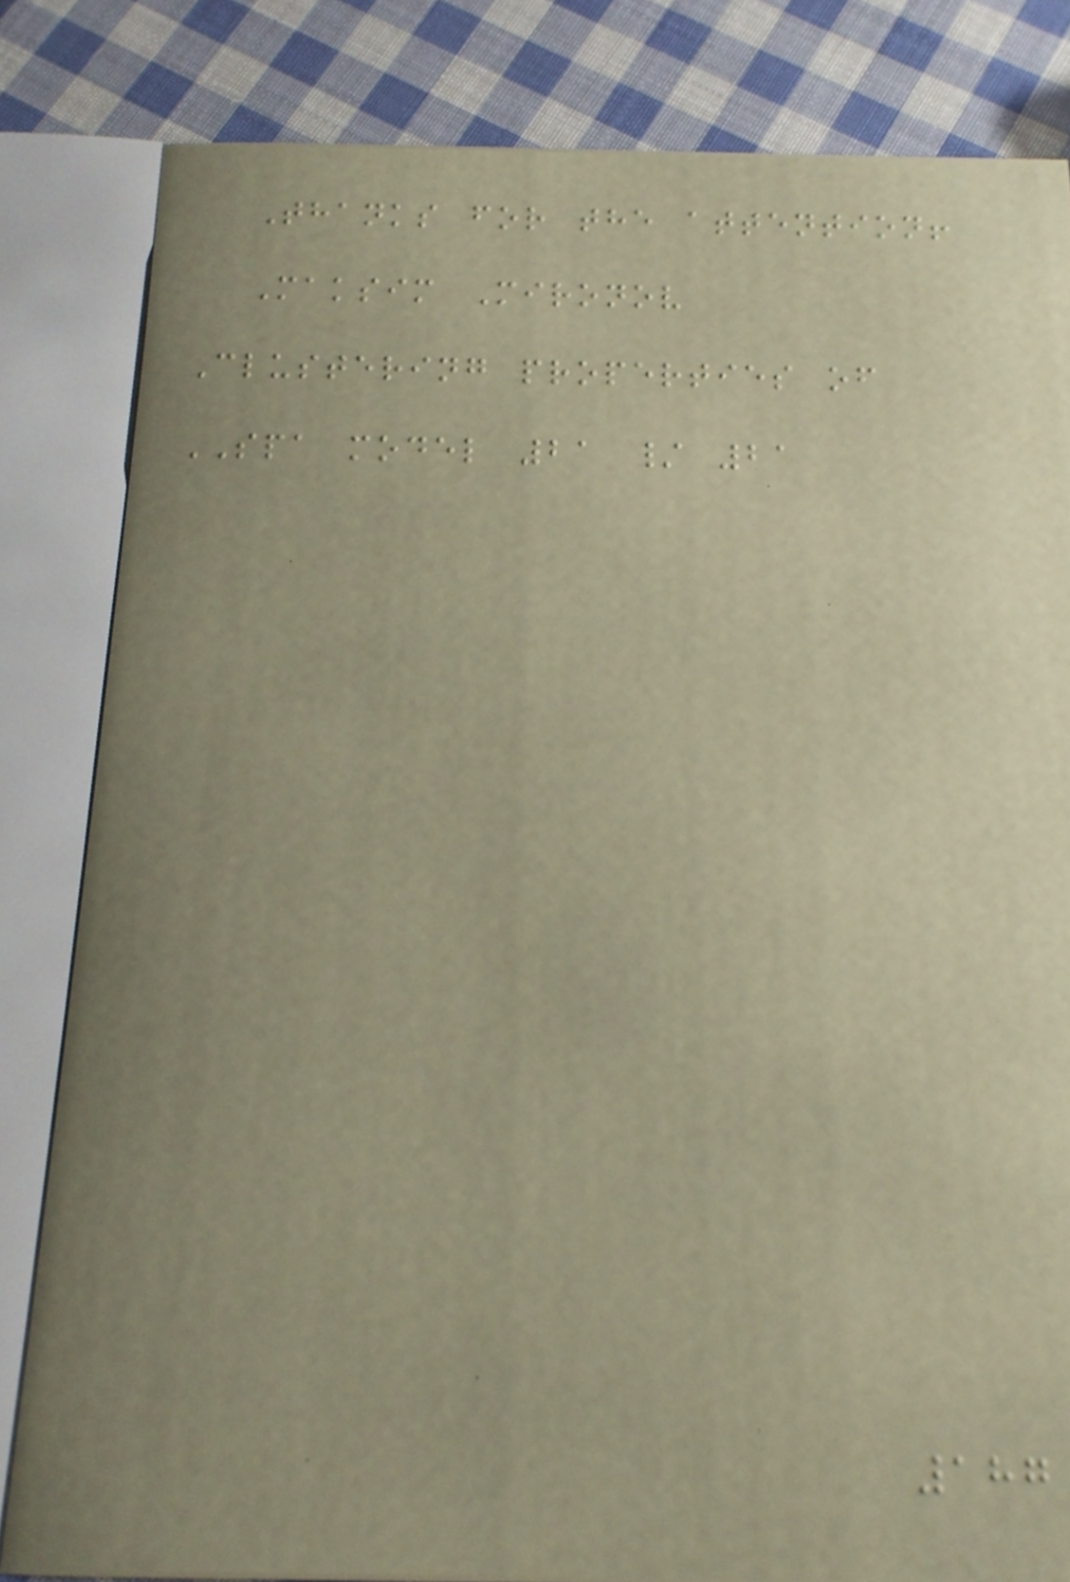Thanks for the attention!
Maksim Mironov
Clustering properties of
SPA model 21 / 21
187
